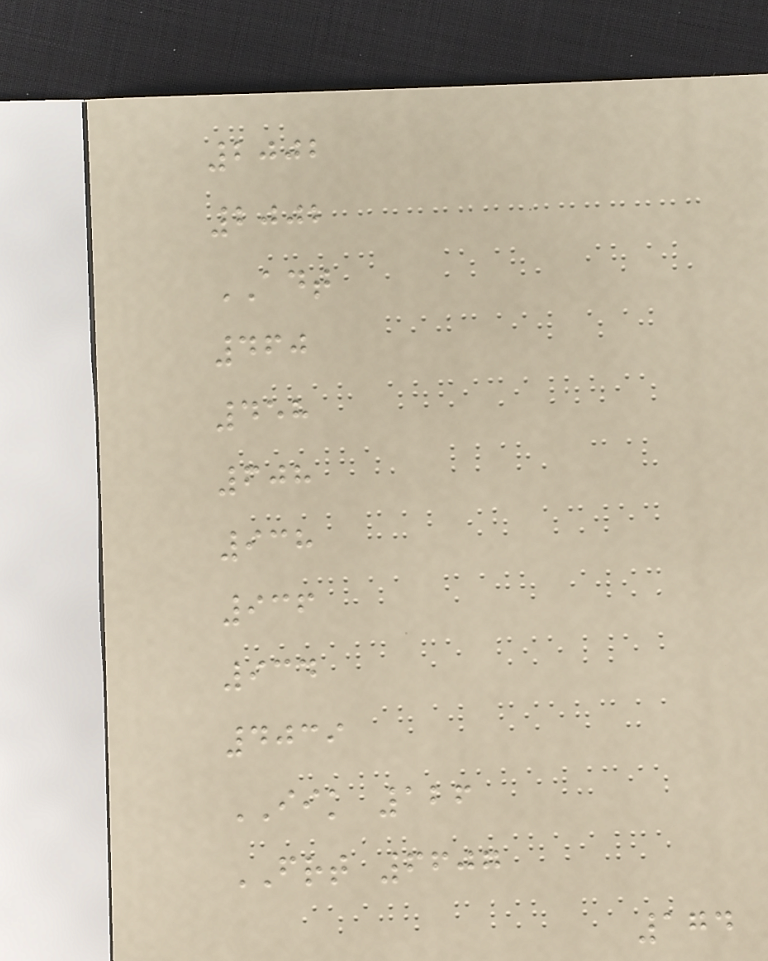2002
2002
ADT
460
458
608
938
936
934
4039
IIK 126
FRT 6607
174
